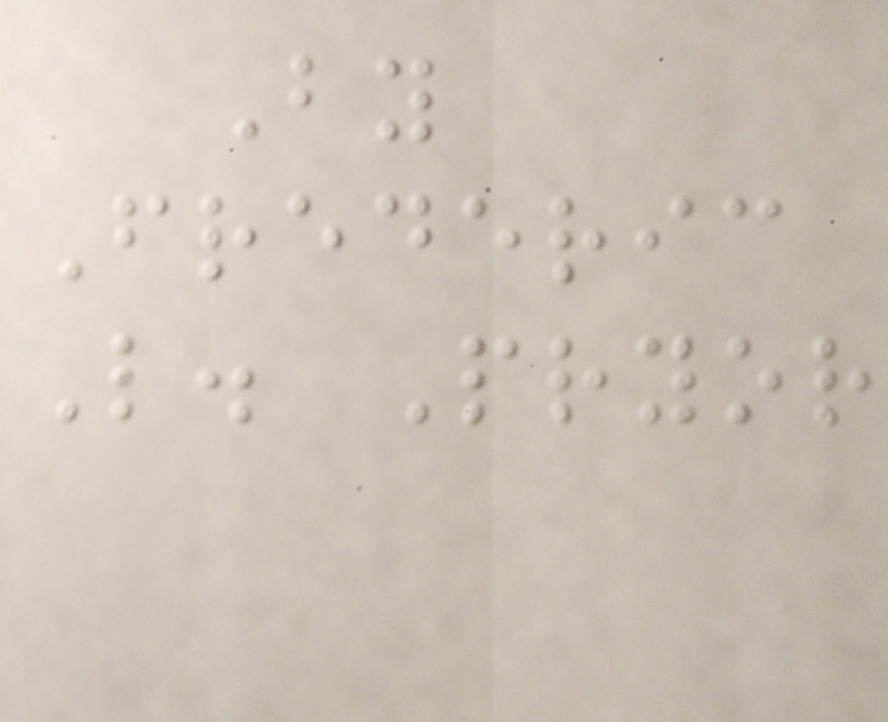By
Frederic
L. Pryor
